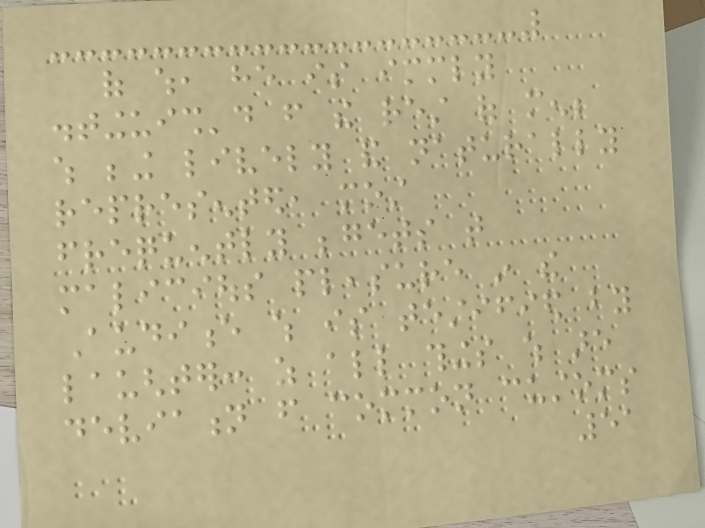of which, he is immediately
distinguish'd from the rest of men;
which being lively and naturally
represented, most
frequently begets that
malicious pleasure in the
Audience which is testified by
laughter: as all things which are
deviation from common customs
51
